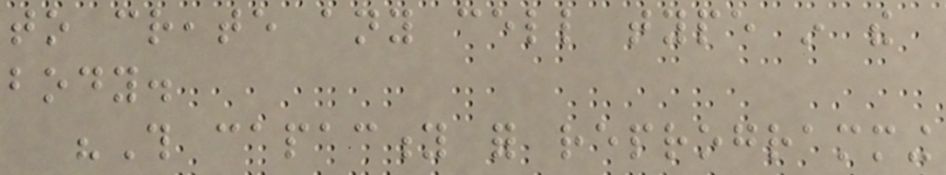to create any cell type in the
body.
"This capacity for reprogramming
